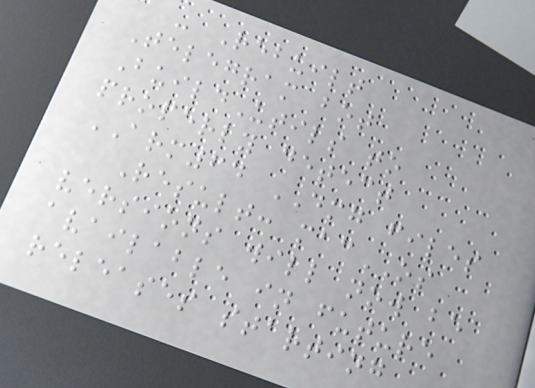- Rebuilt
Telegram bot
BuildUtils to
properly detect
ARM64 DMG files
Result: macOS
versions will now be
available in future
releases starting
